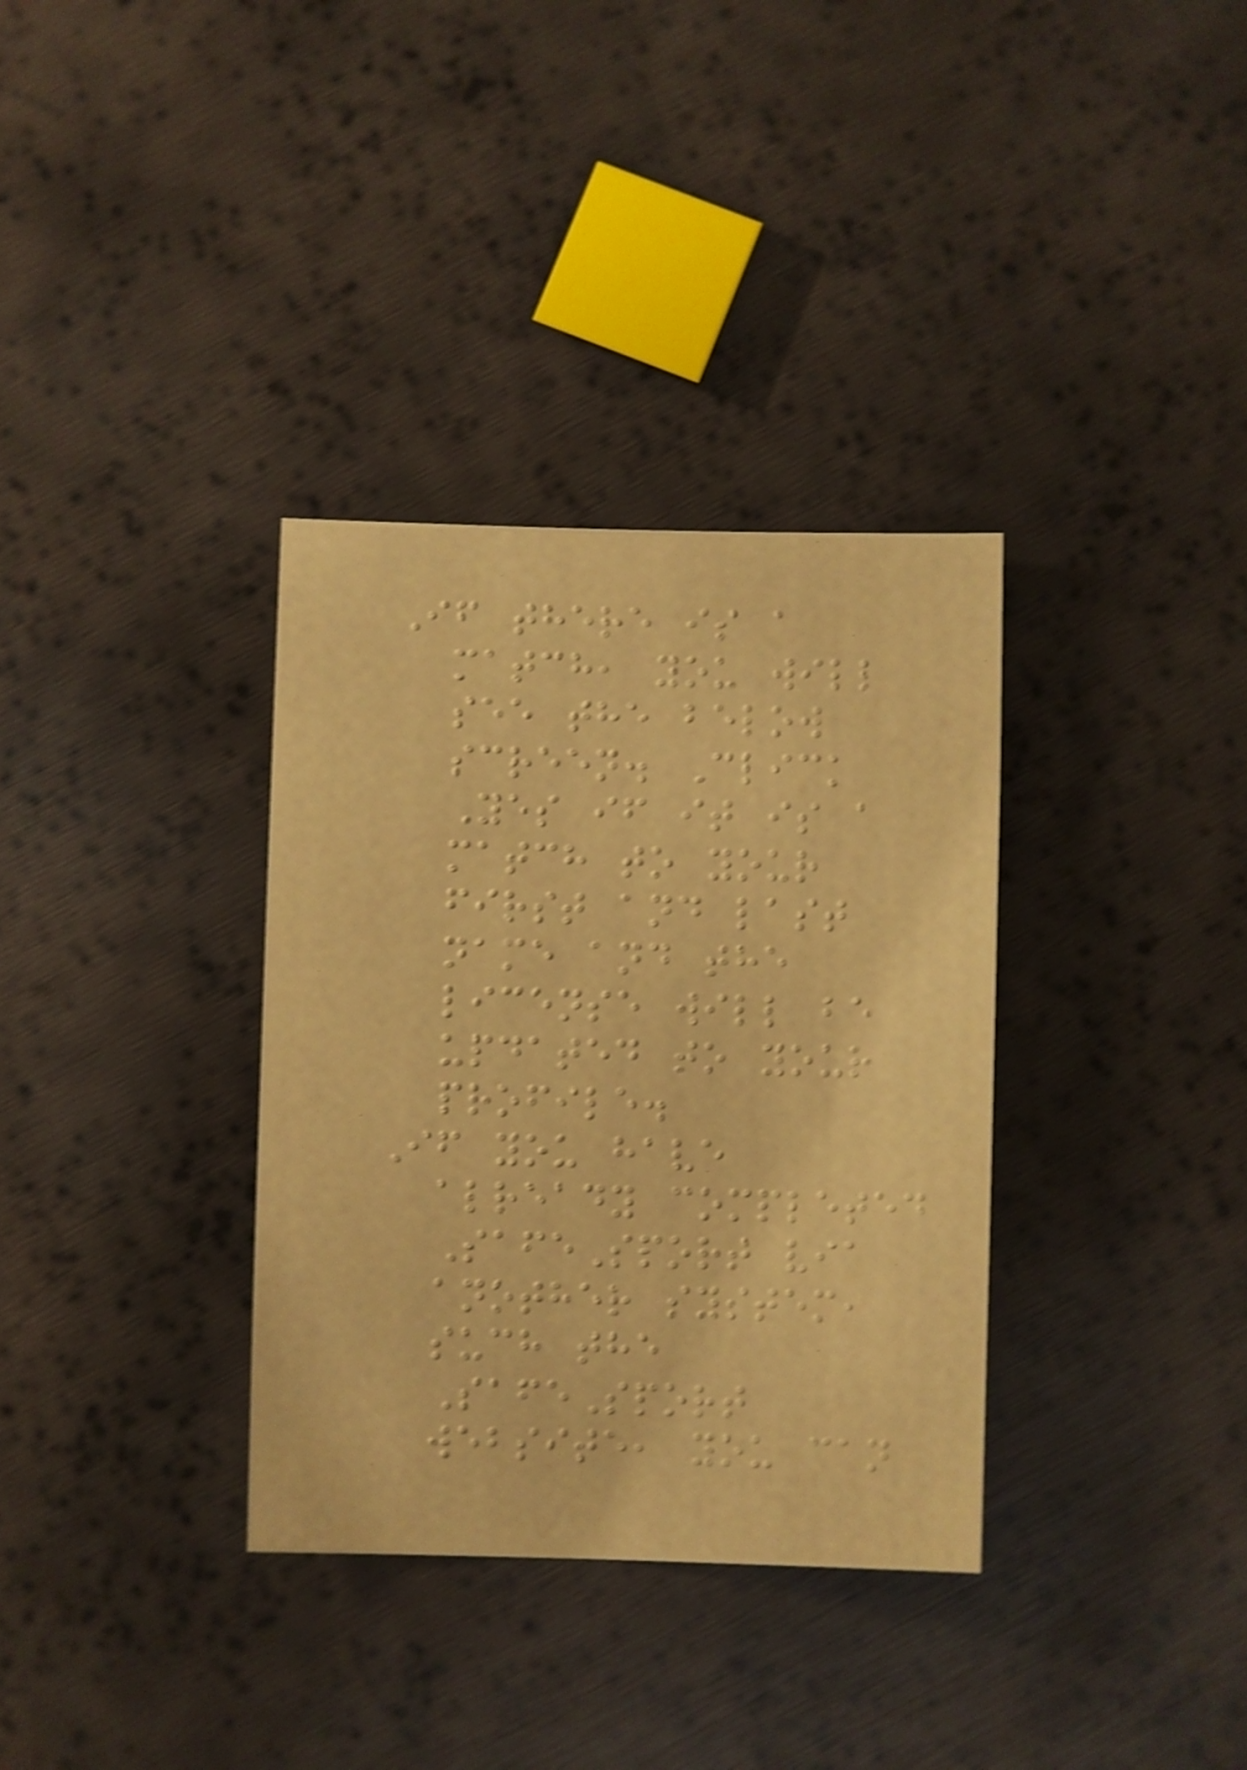If there is a
match, you will
see the below
screen. Click
Yes if it is a
match to your
first and last
name and the
license will be
updated to your
profile.
If you have
already completed
SafeSport via
another system,
such the
SafeSport
website, you can
